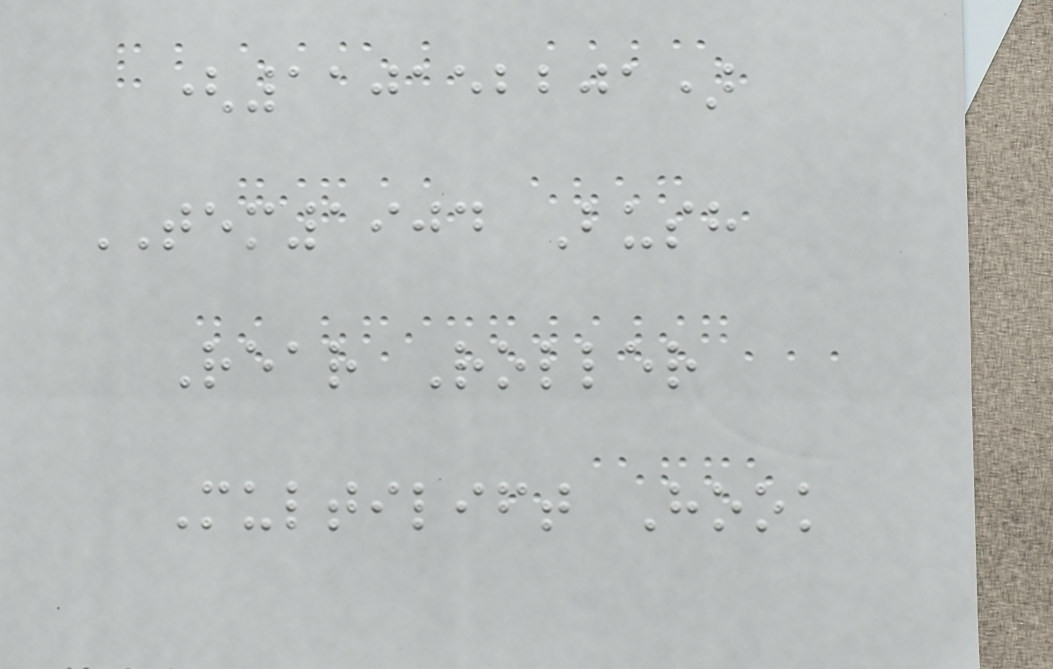(110152201)
TEM1904 Bush
Rear Roller
Multilift Hook
